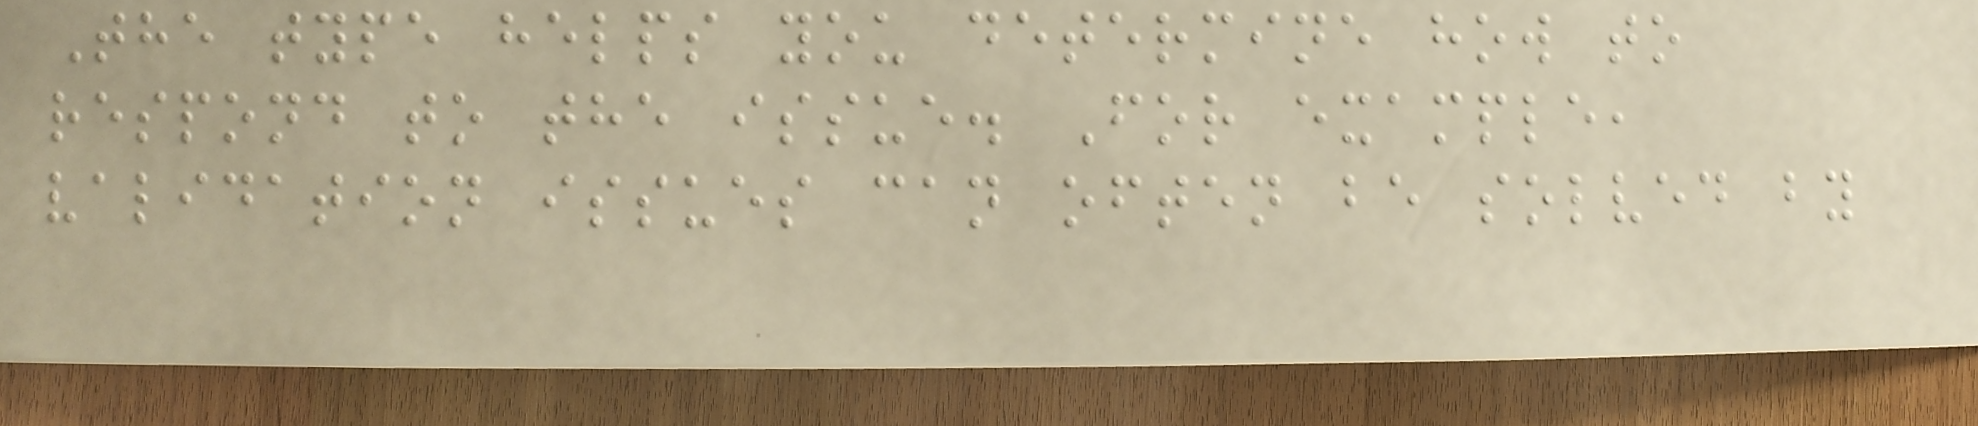The type helps you determine how to
respond to the issue. For example,
validation issues can often be solved by
